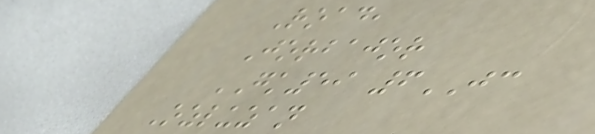Road,
Jorbajor
GK59 6JC
Ozluzan
